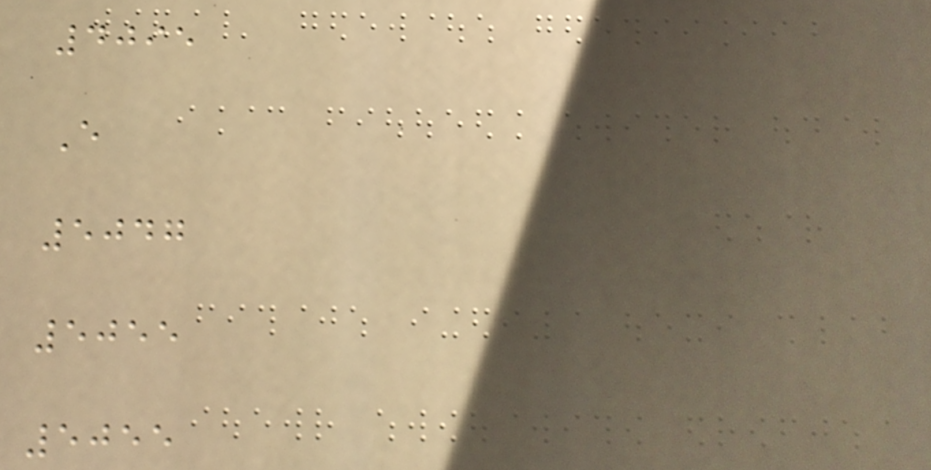4095
E
5047
5055
5055
